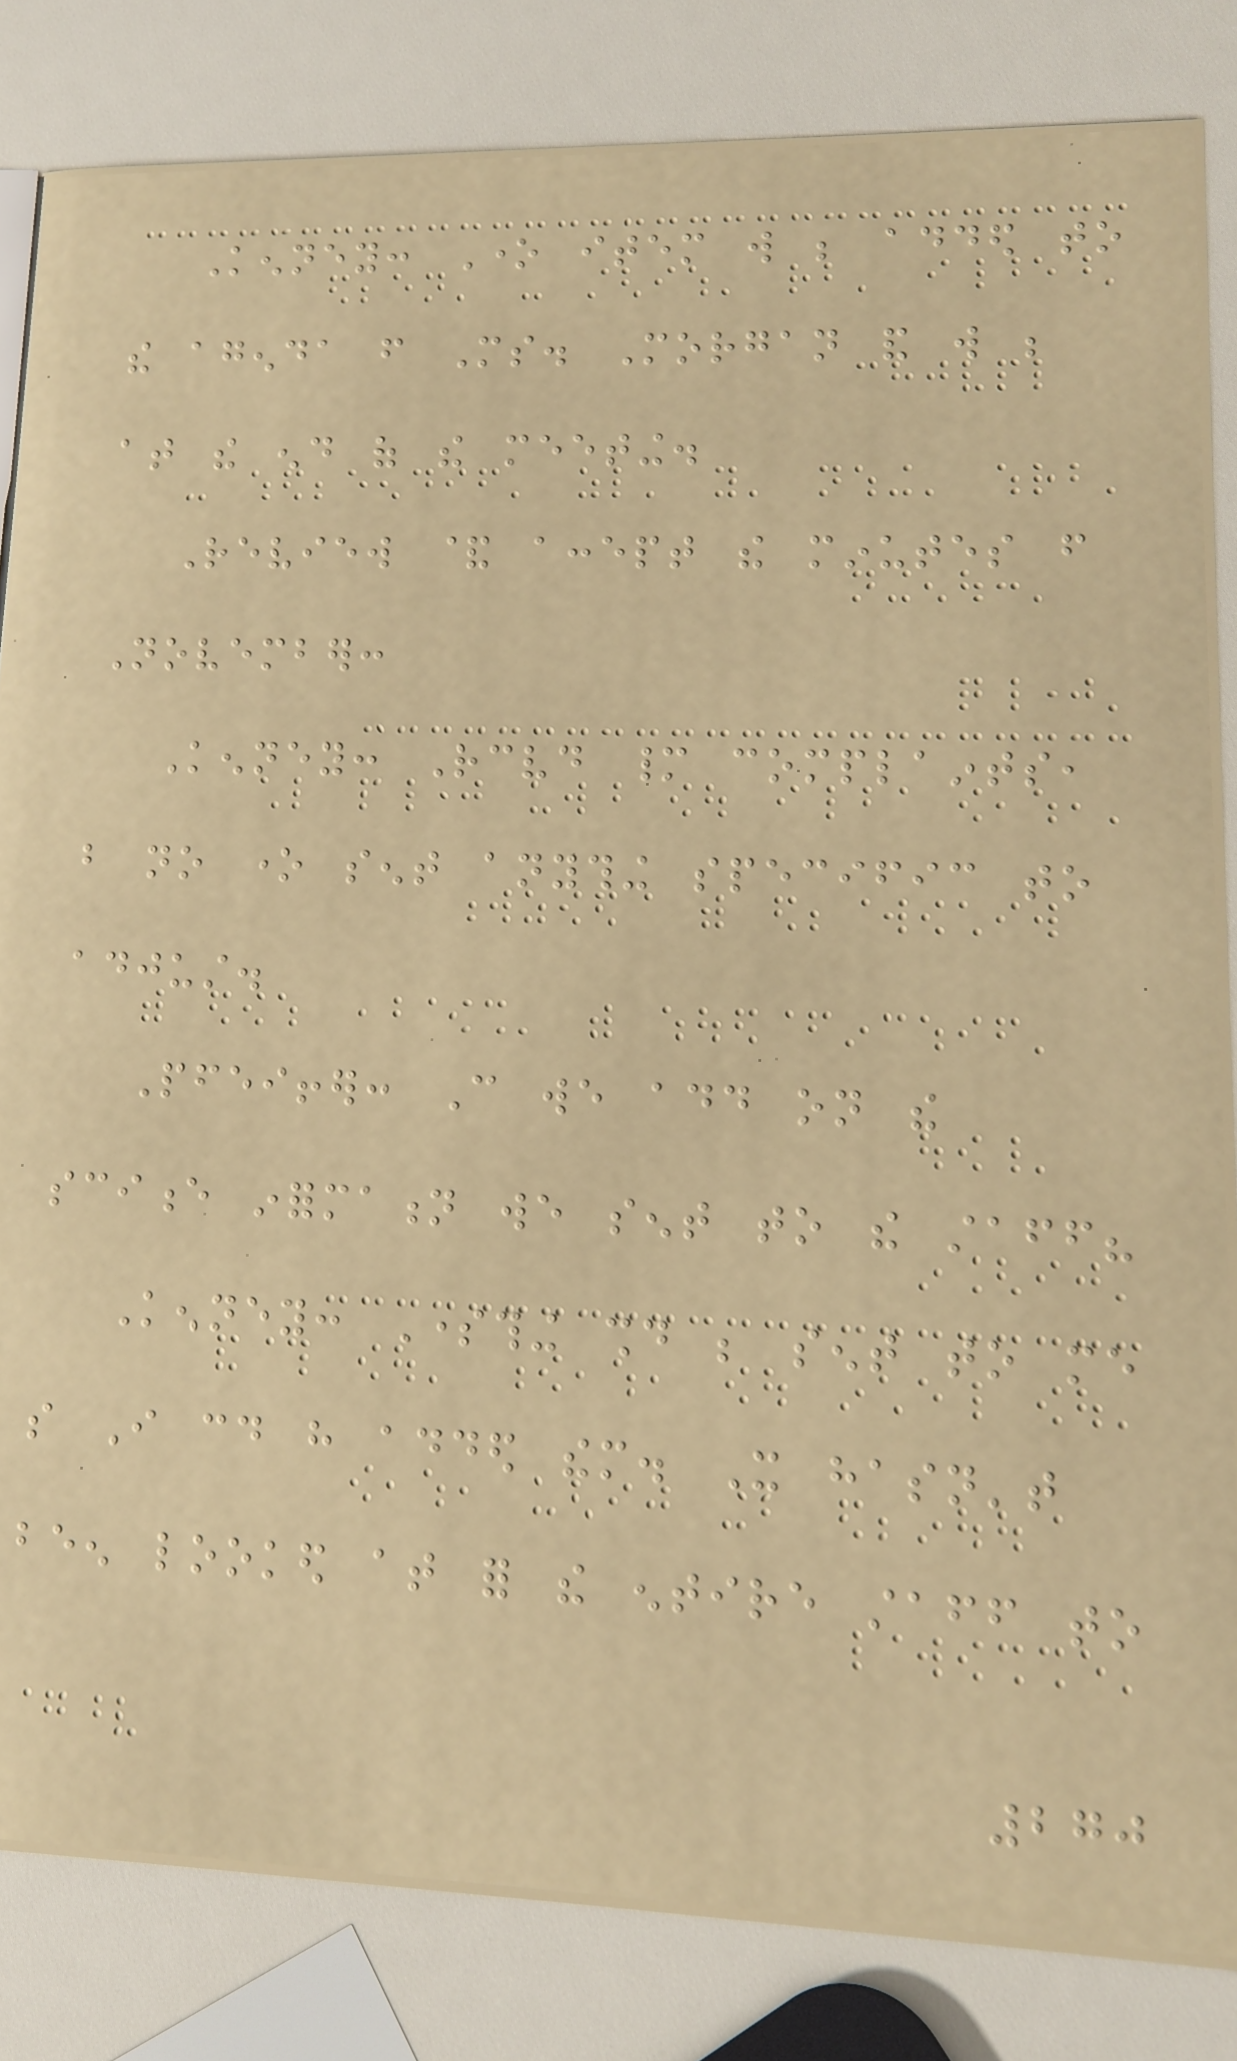Kenney: One item will be added to
the agenda from Ms. Morgan and will be
at the end of the meeting.
Review & accept the minutes from
November:
Kenney: Received many complaints,
but no one sent anything specific to
adjust.
Pfeiffer: Can we add on the
science information we sent to the staff?
Kenney: Something should be sent to me
so I could have added them. It hasn't
been looked at for the entire staff to
270
